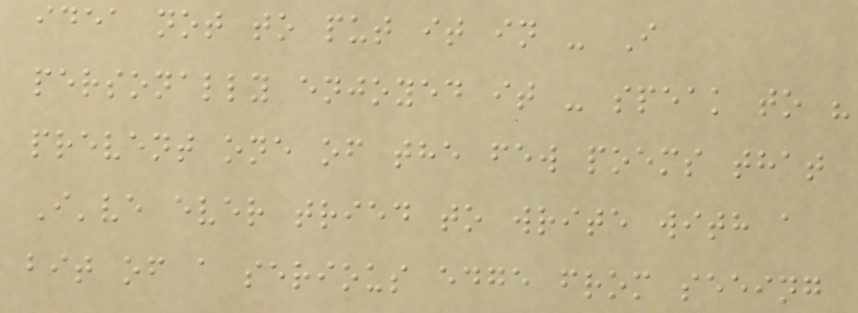idea not to put it in - I
personally enjoyed it - speak to "
prevent one of the few poems that
I've ever tried to write with a
bit of a serious edge from seeing
